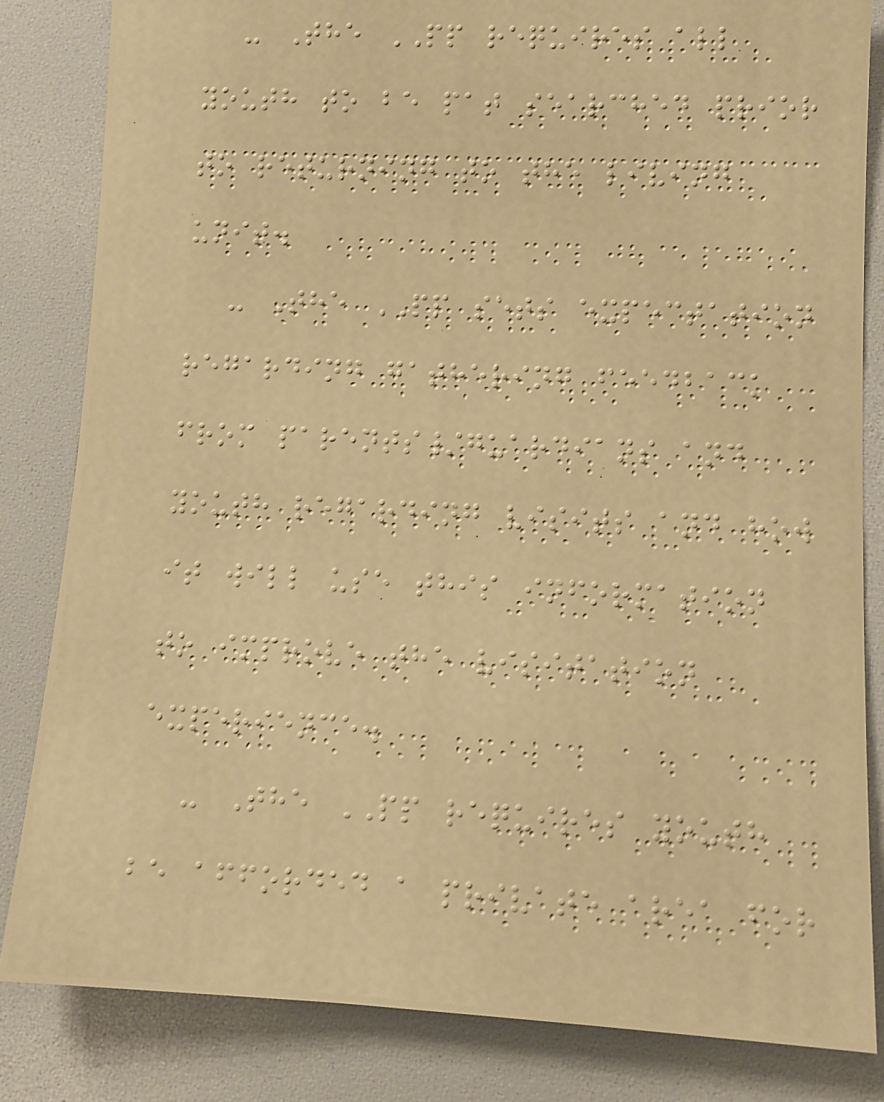- The PP requires all
youth to be pat searched prior
to returning to the living
unit.
- The PP sets expectation
regarding gathering feedback
from parents/guardians and
youth regarding visits and how
it will use this information
to improve the visitation
experience.
- The PP requires youth
be afforded a private area for
